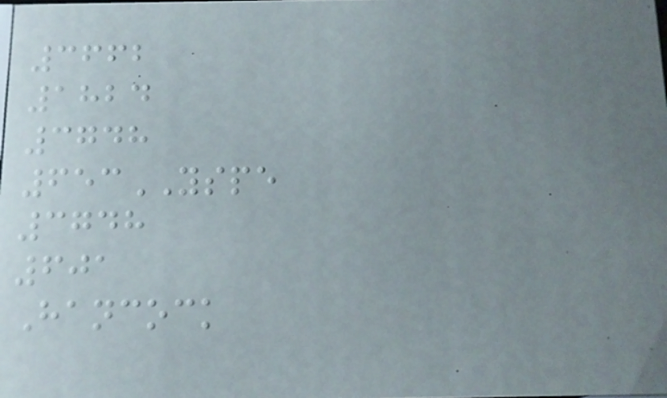3662
1824
3748
653YSPE
3748
601
Hancock
